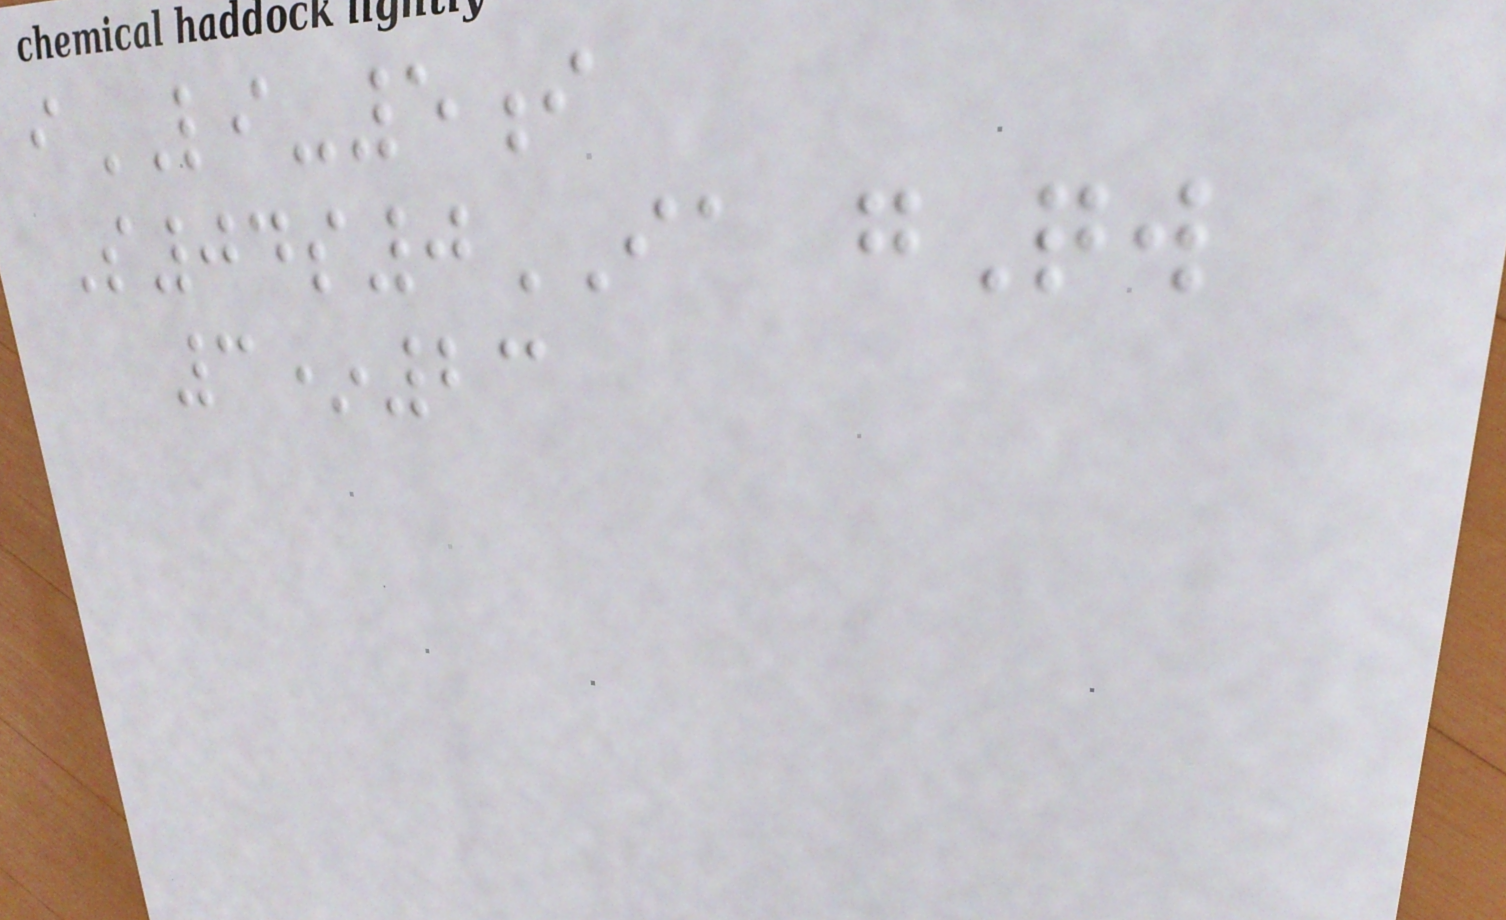iLI-5i
S04s0IA gQw
3*23
